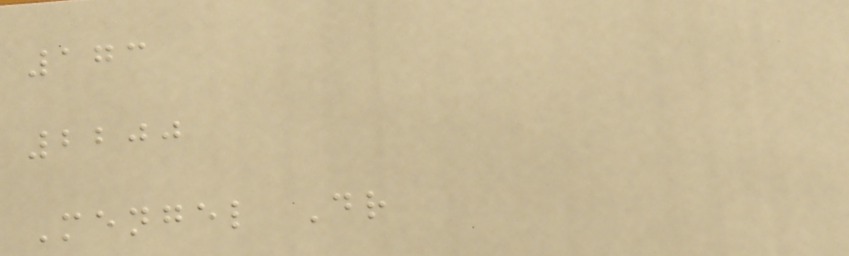173
2200
Mengel Dr
